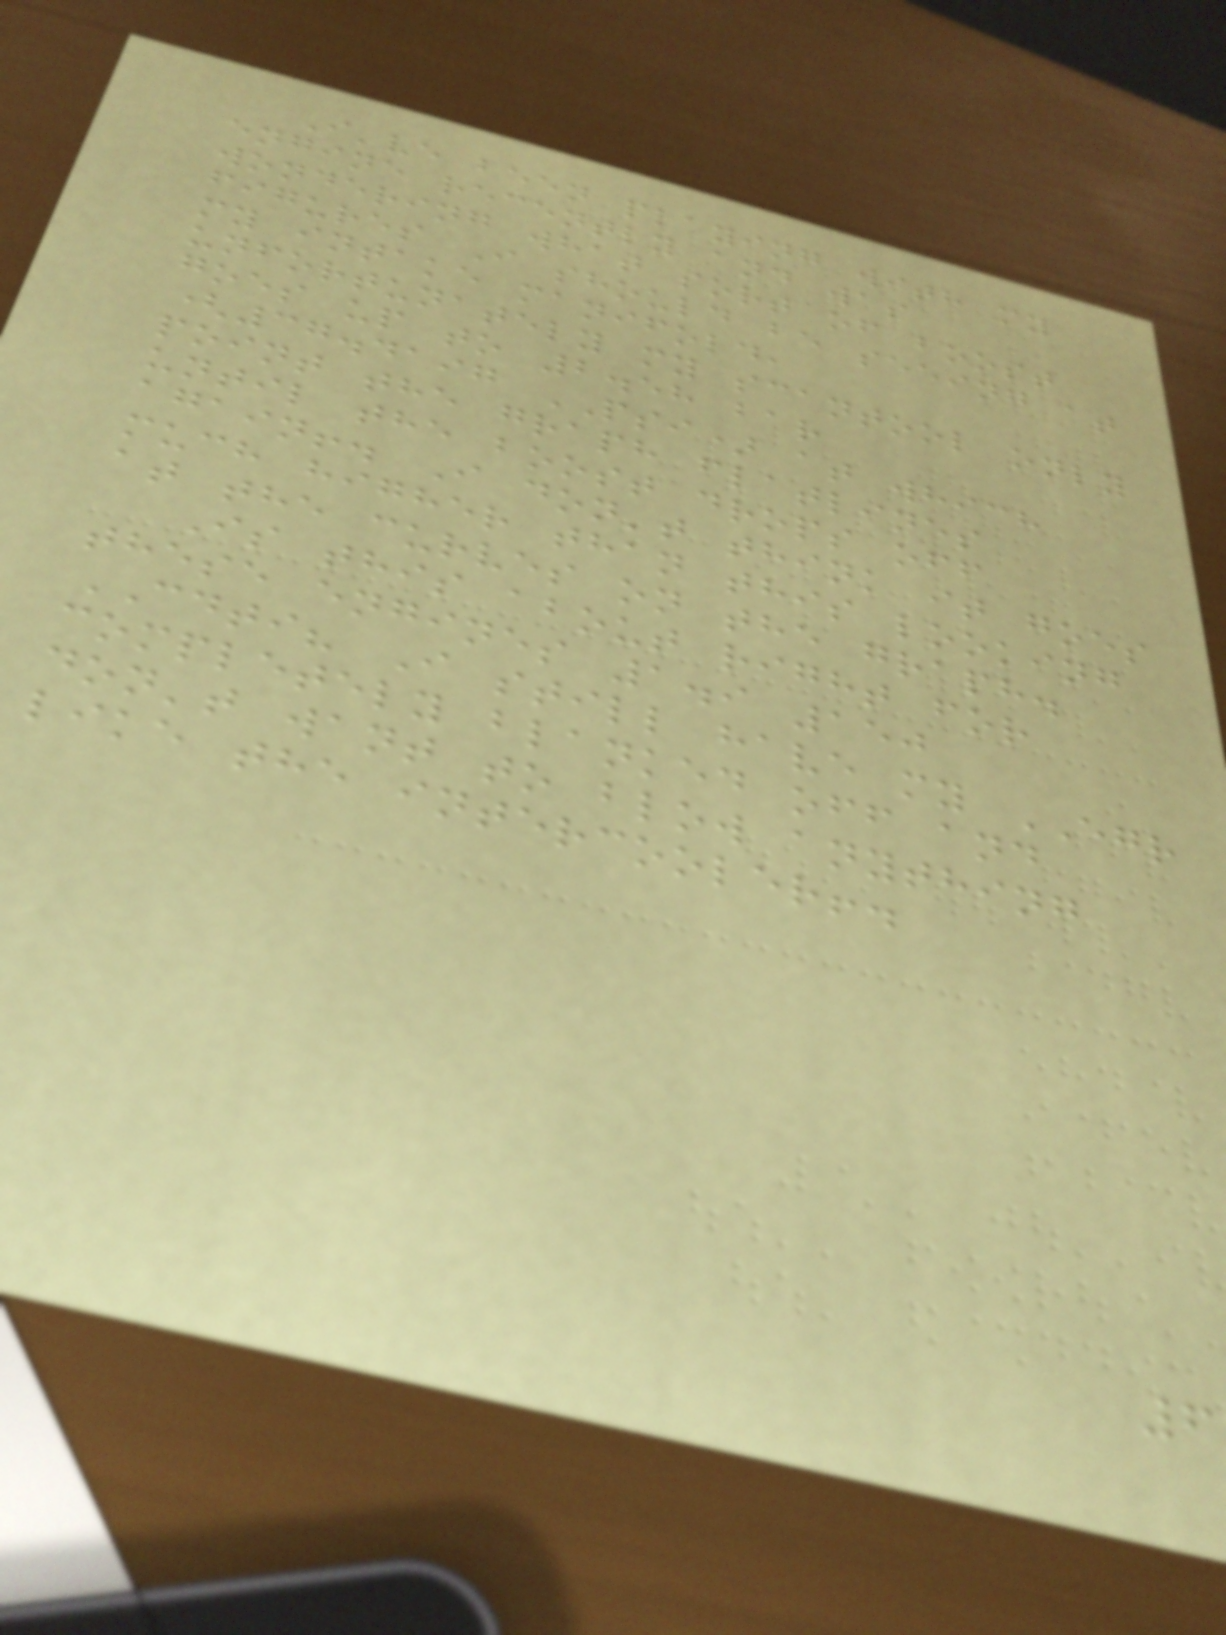I've been playing with my
engine recently and was
wondering what sort of boost
figures I should be seeing at
my intake manifold,
unfortunately my scantool only
goes up to 2.58 bar
(37.4197 PSI) at which
point the graph flatlines
until the boost drops off
again!. I don't think it goes
much higher than this looking
at the curves on the graph.
Is this about right for
these engines 1.9 150
CDTI? I still have my EGR
completely blanked off and
don't want to blow anything
like the intercooler!.
